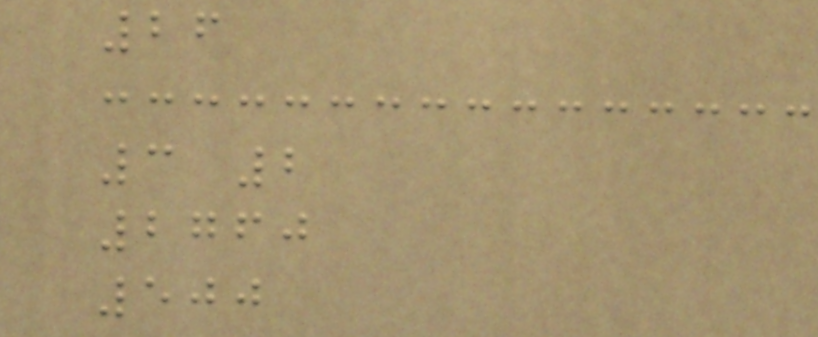26
3 2
2760
500
